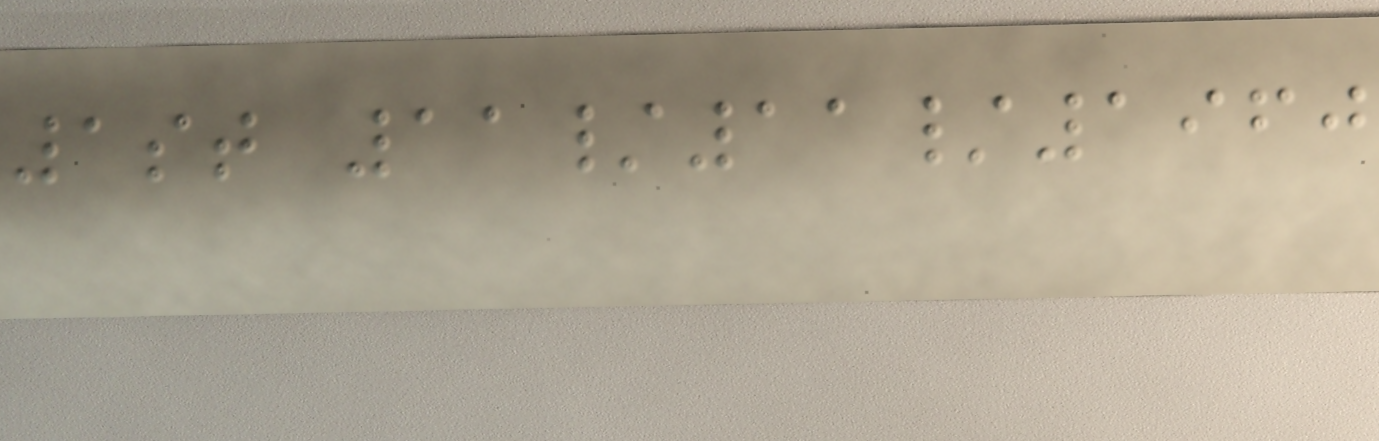1st 11/11/1960
